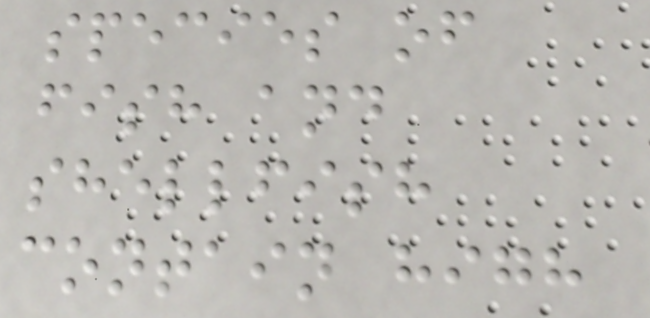species of
fish and
shellfish
contain high
